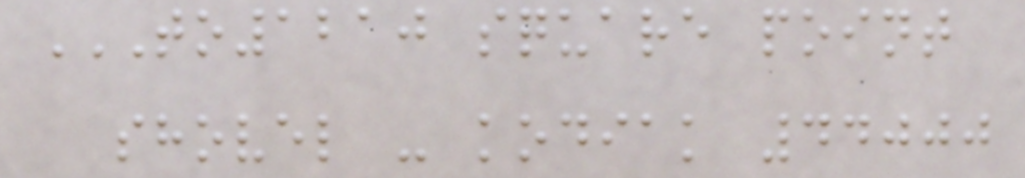TO1210 SQUARE POINT
SHOVEL - KODIAK 44000
